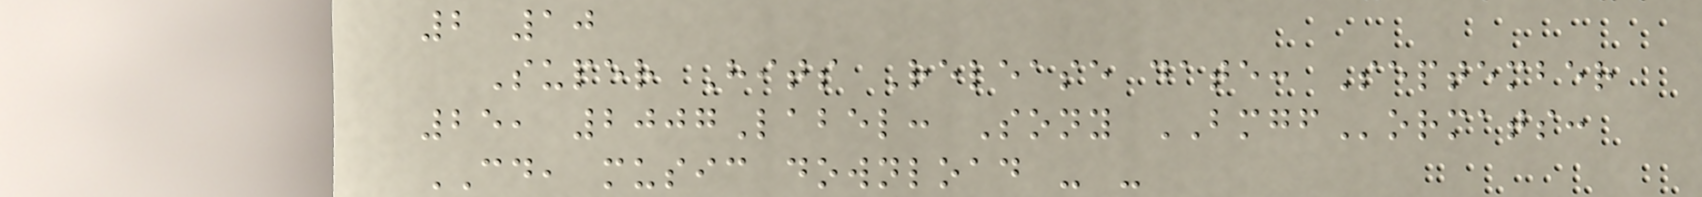2 10
Super Hits Release date: September
25, 2007Label: Sony BMGFormats:
CD, music download - -
